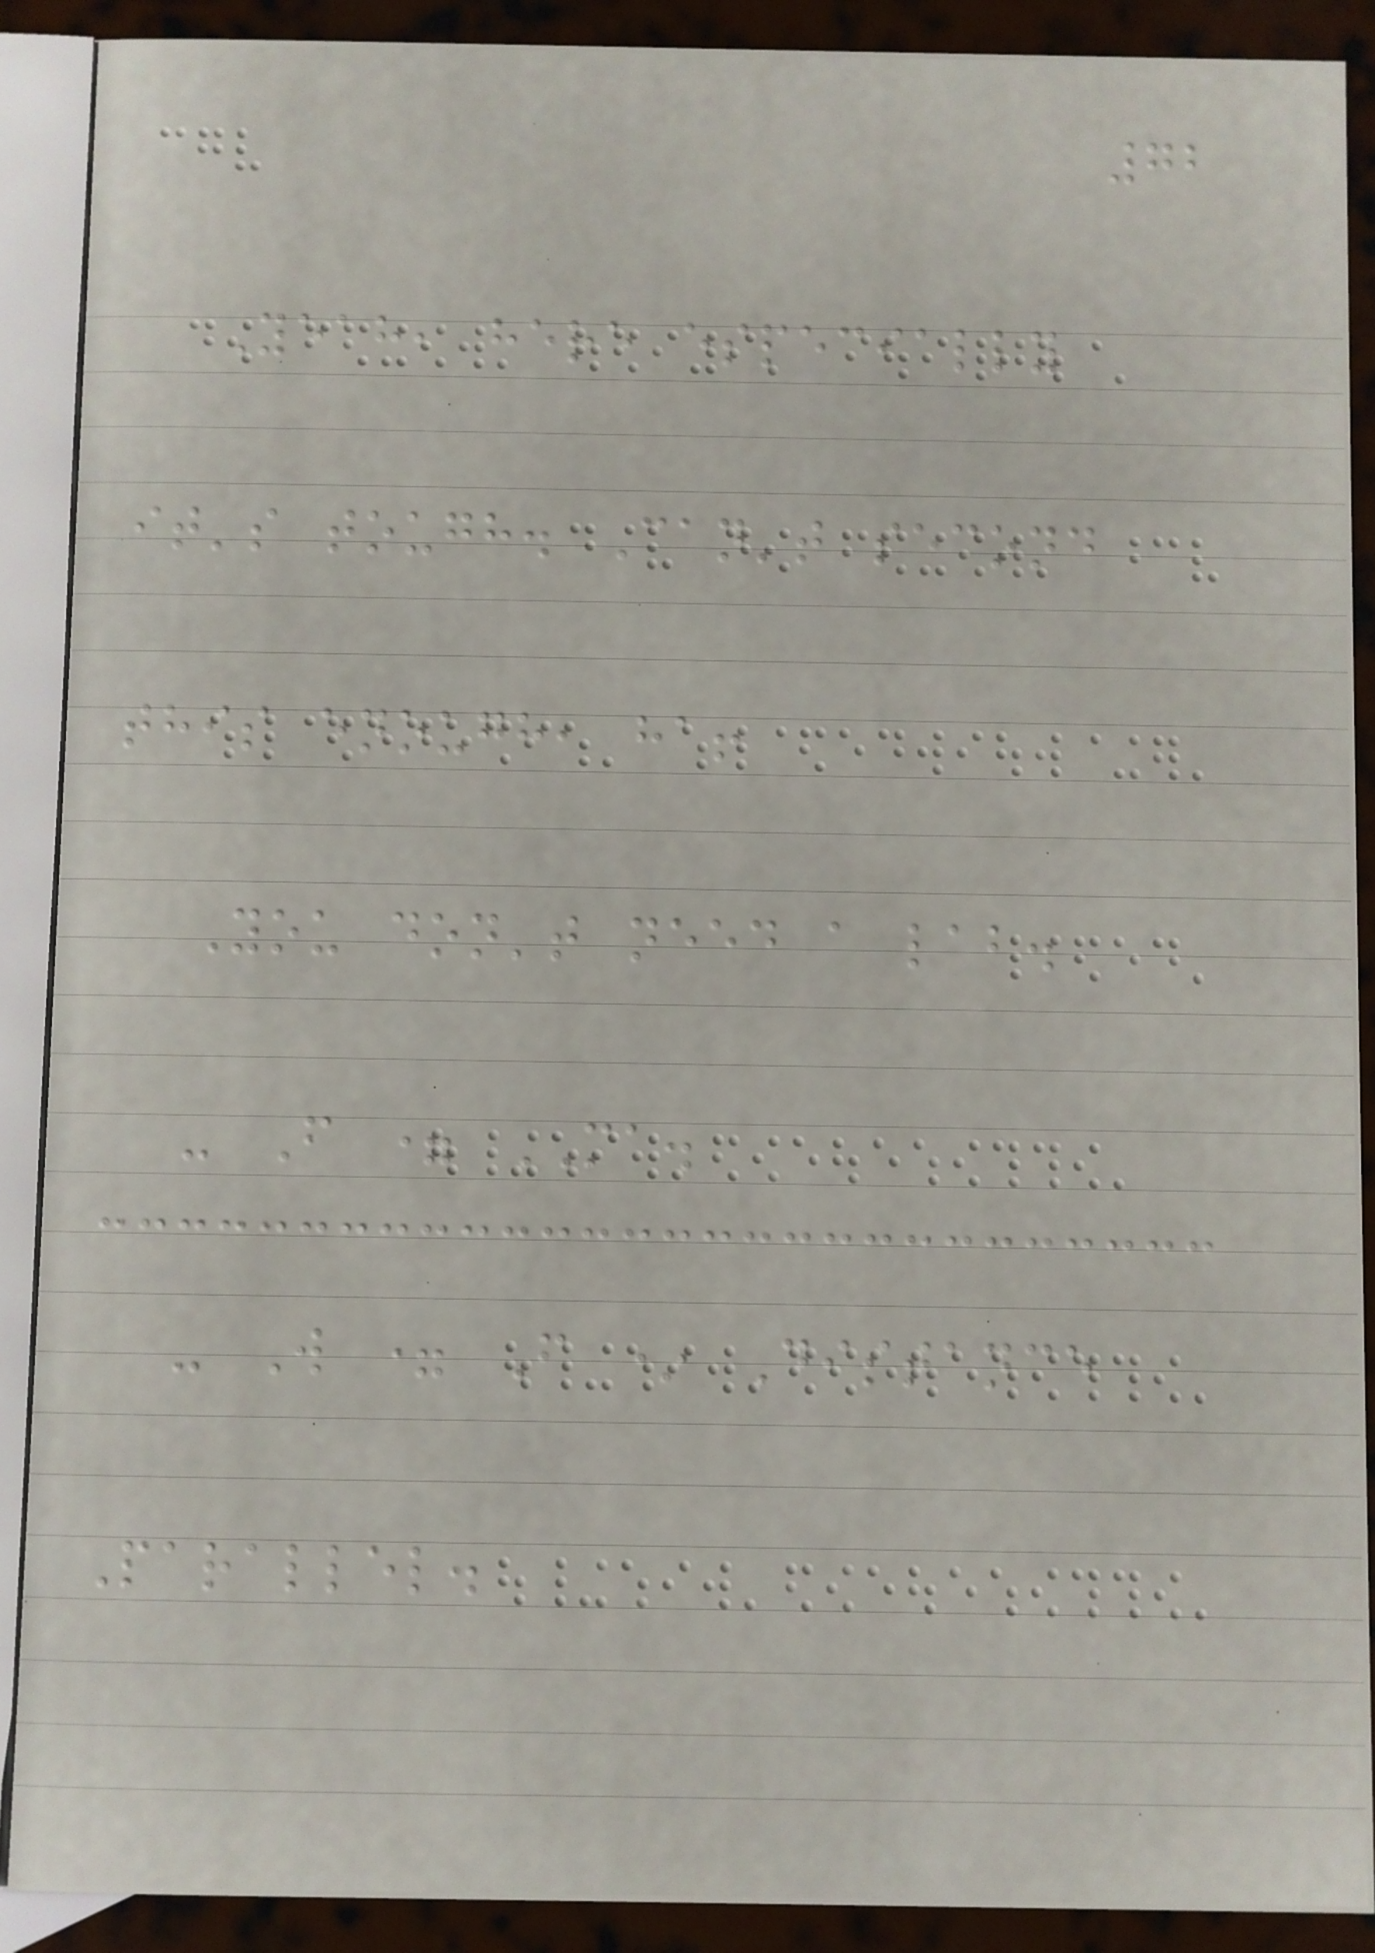72
Yeah, here especially
it's tough. Can't second
this enough, ha!
You don't need a lab.
- F = MA.
- W = F * Distance
Parallel.
